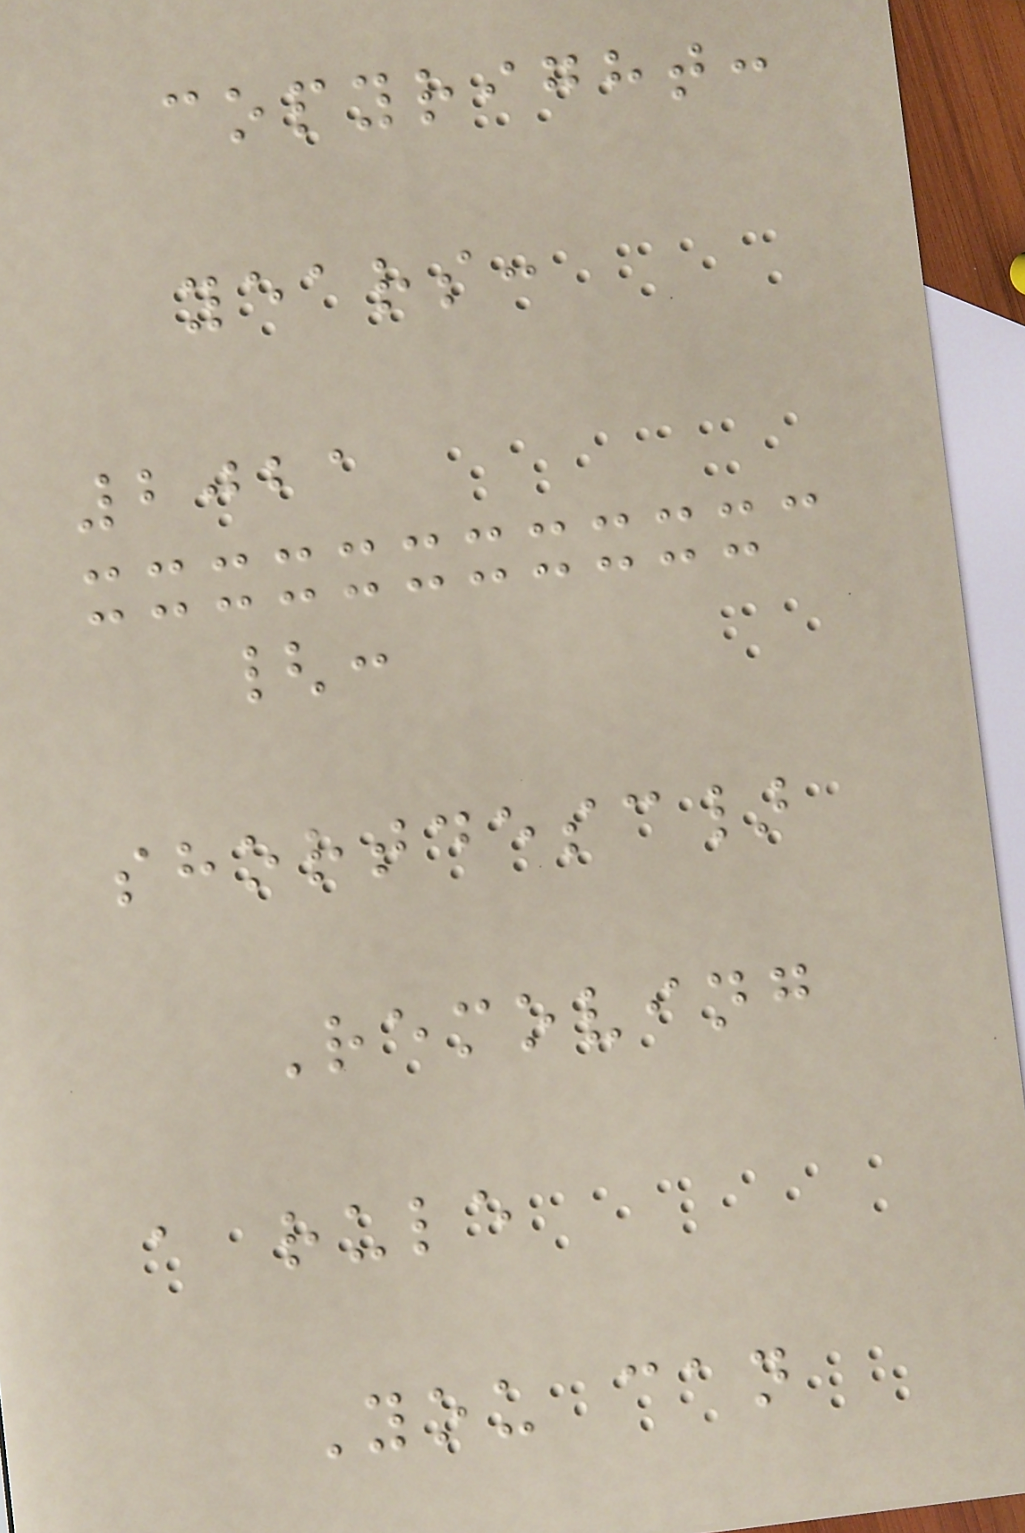copyright:
years:
2021
{:
shortdesc}
Removing
a rule
You can
